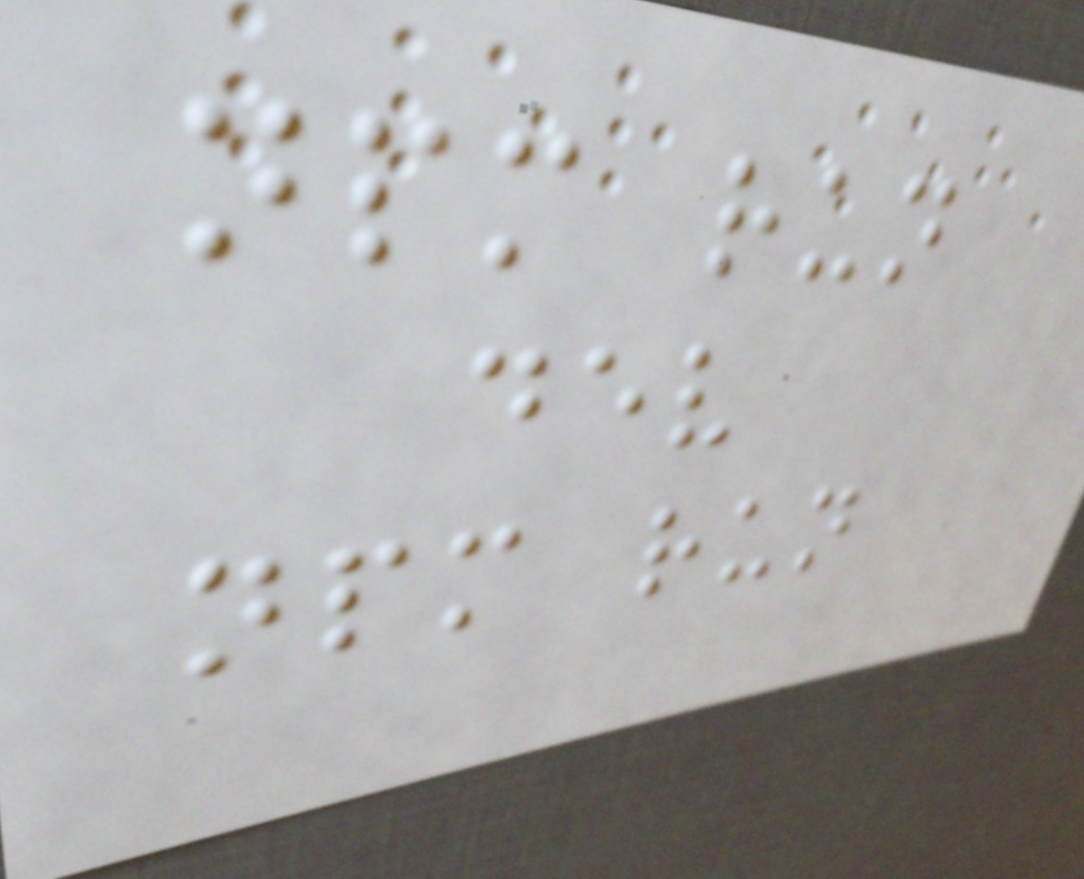npm run
dev
npm run
